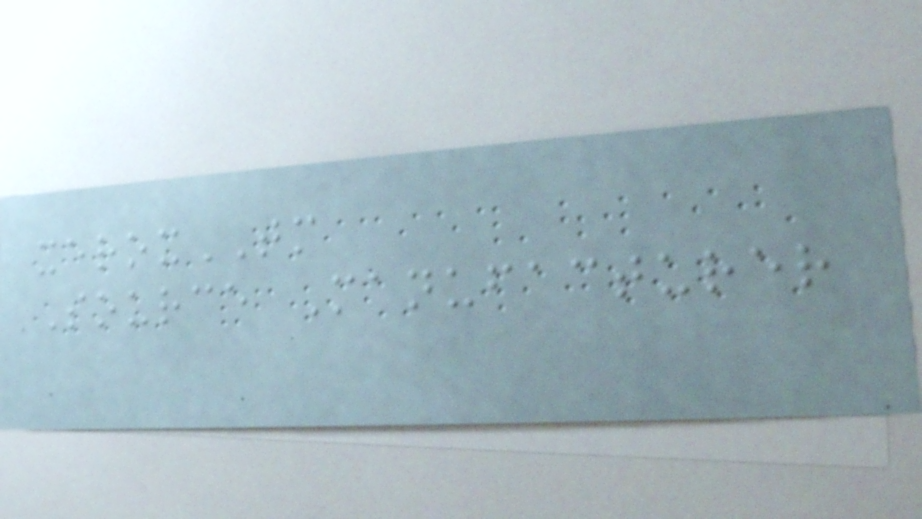xeroxTM
Source Manufacturer
